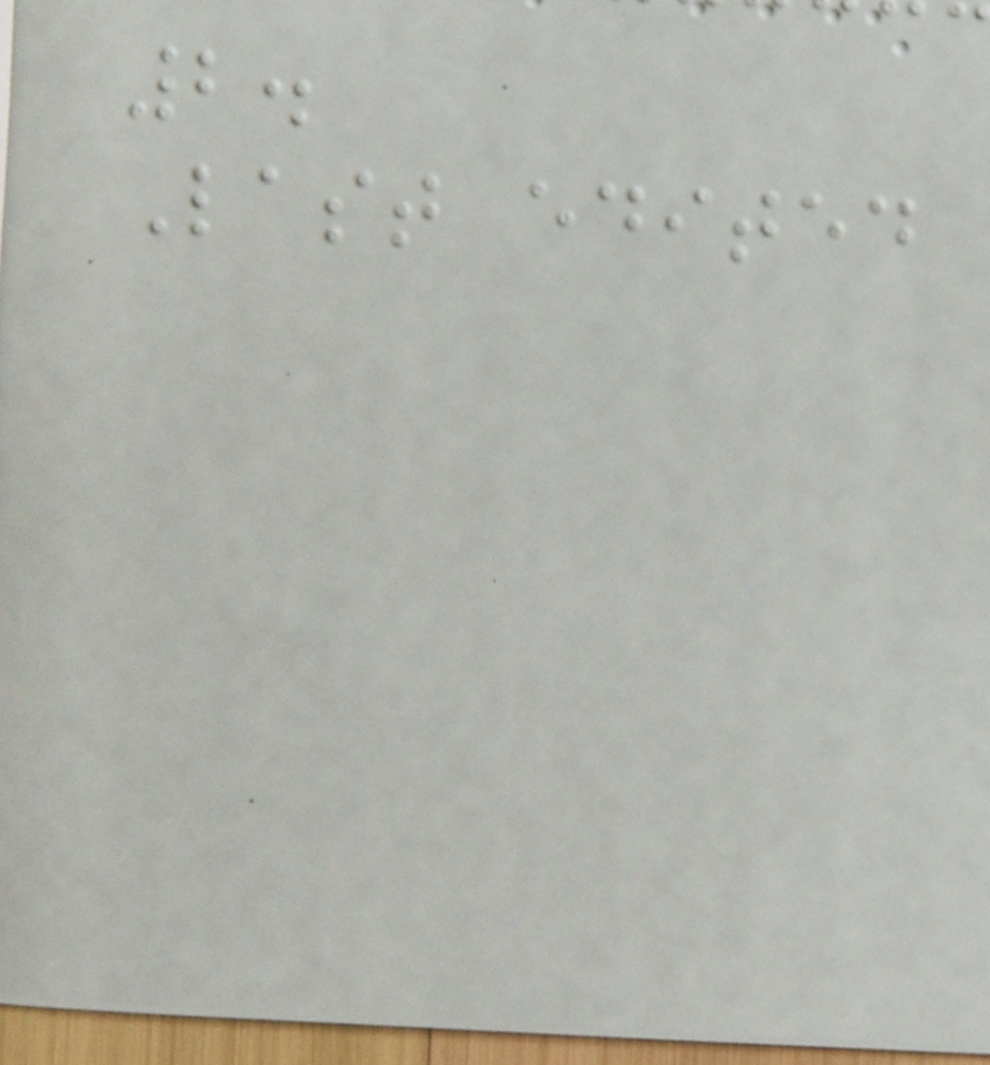2.
Last edited
